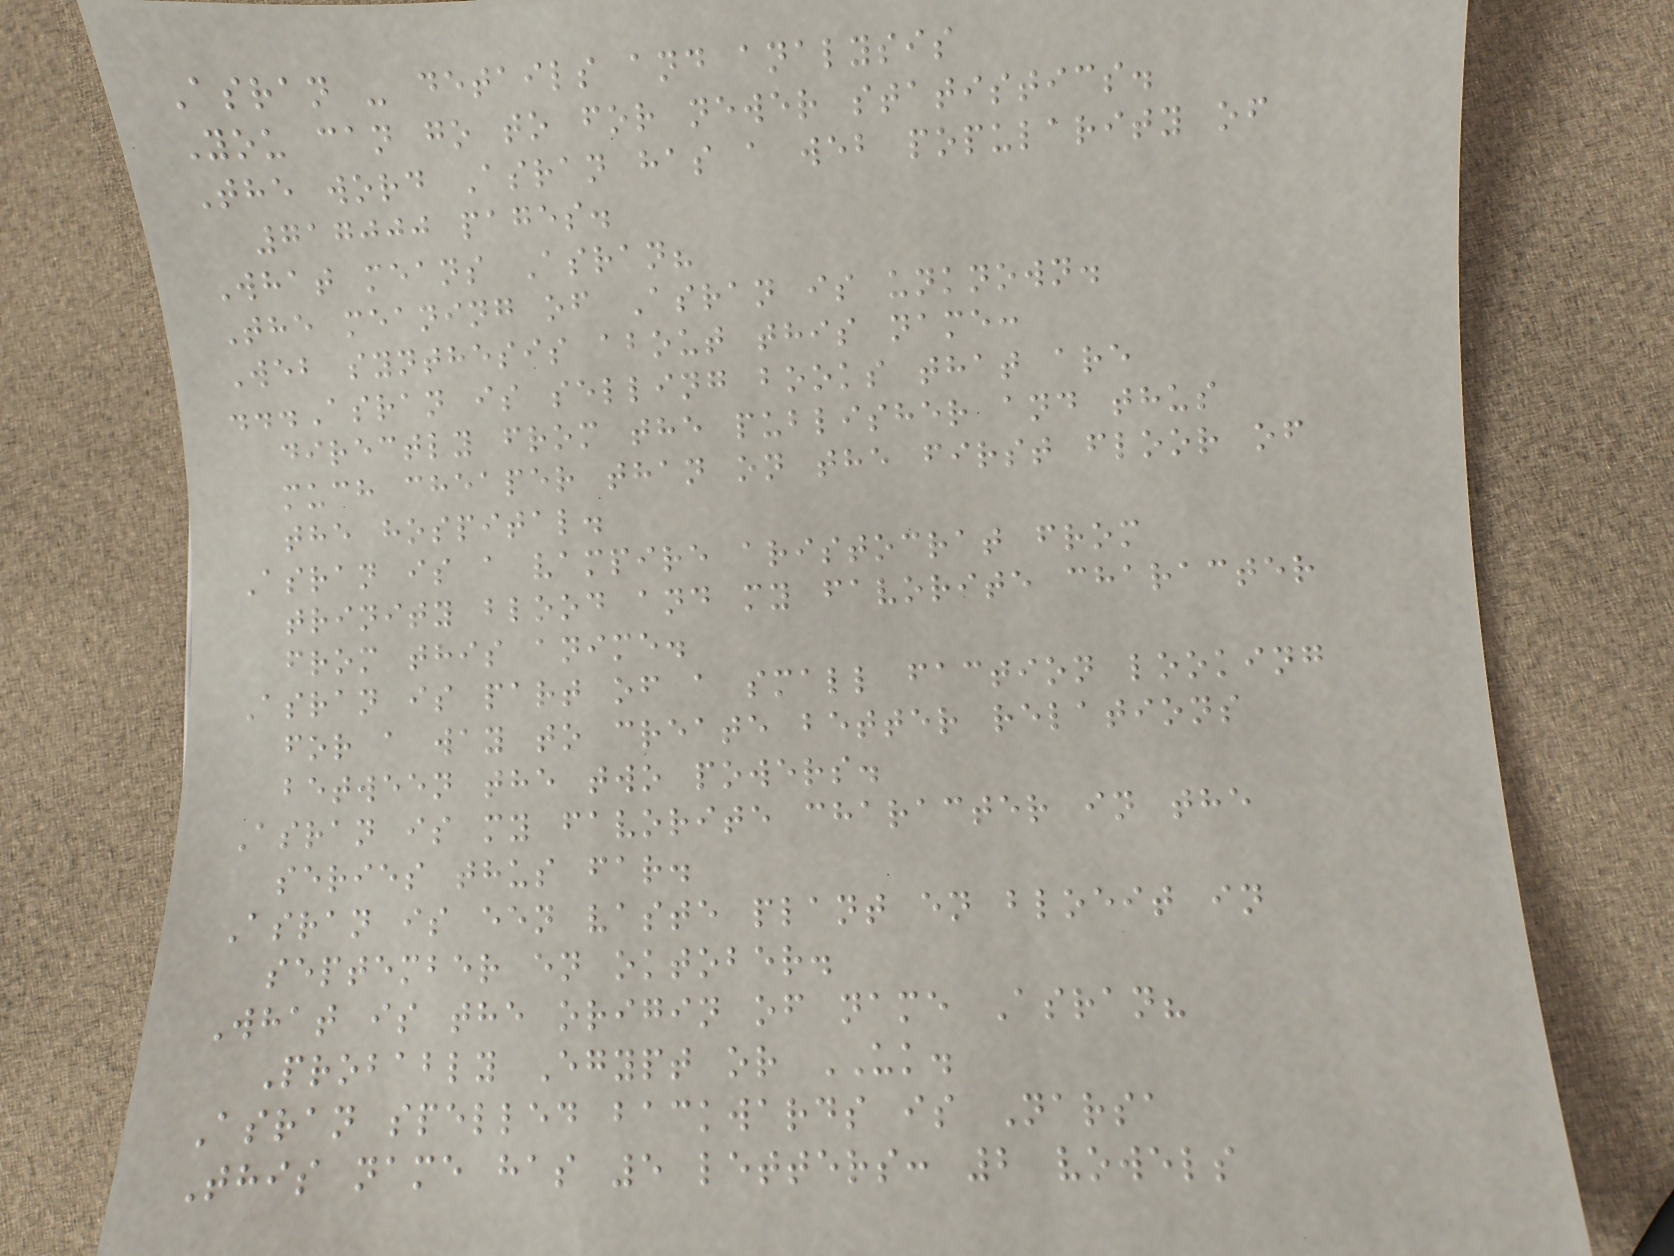Asran - details and analysis
You can go to for newer statistics.
The word Asran has a web popularity of
717000 pages.
What means Asran?
The meaning of Asran is unknown.
Web synthesis about this name:
...Asran is selling books that are
directly from the publisher and thus
much cheaper than on the first floor of
the hospital.
Asran is a vampire aristocrat from
trinity blood and my favorite character
from this anime.
Asran is part of a small faction looking
for a way to create better relations
between the two powers.
Asran is my favorite character in the
series thus far.
Asran is een vaste plant en bloeit in
september en oktober.
What is the origin of name Asran?
Probably Egypt or UK.
Asran spelled backwards is Narsa
This name has 5 letters: 2 vowels
